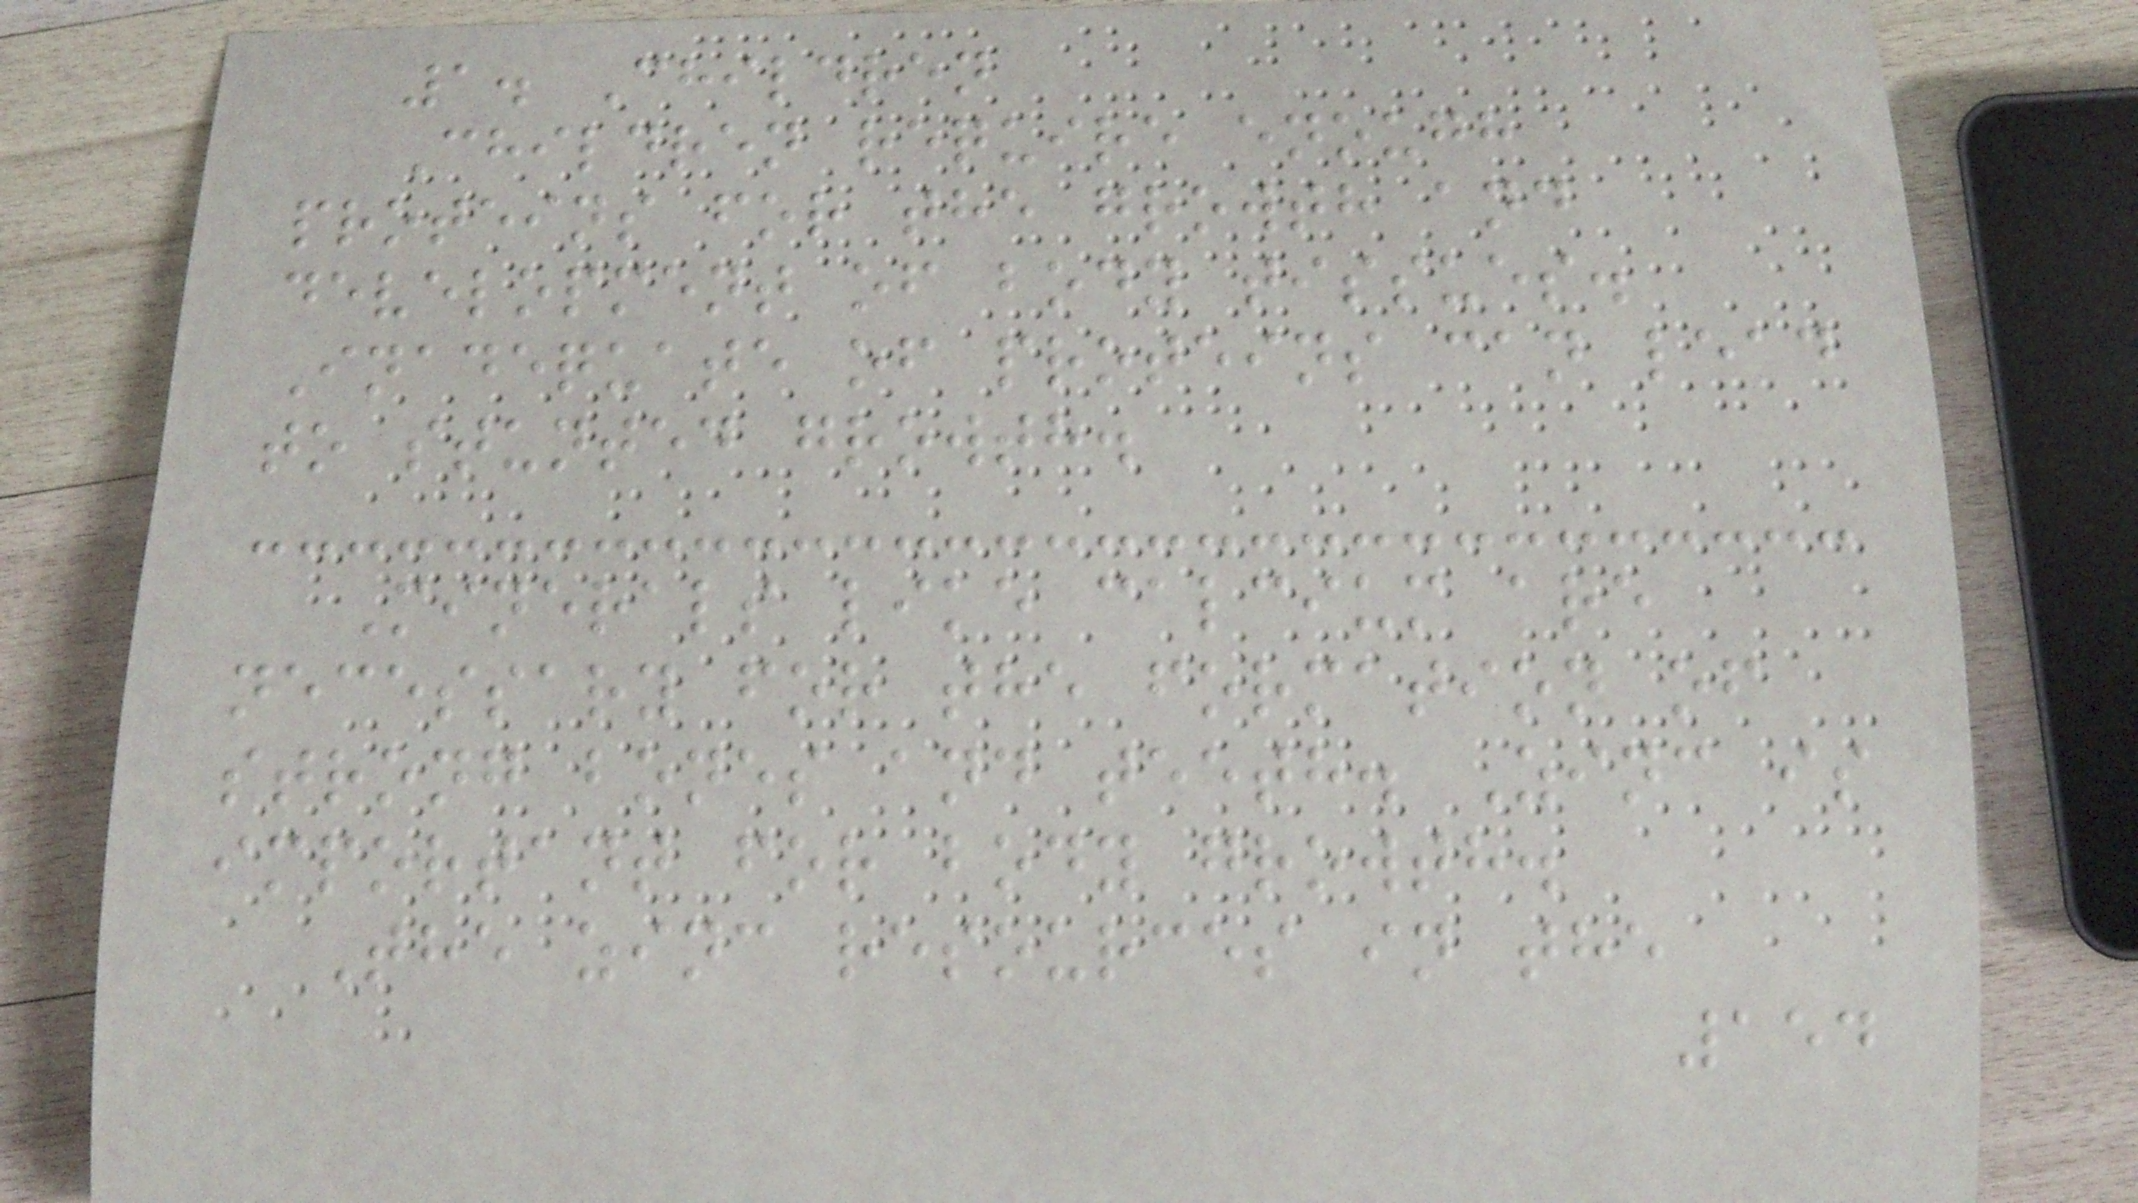1. Children
Children require enough
proteins for the growth and
development of body tissues.
Inadequate of proteins can lead
to stunted growth.
Minerals like calcium are
necessary for the formation of
strong bones and teeth. Zinc is
important for body growth.
The zinc resources in the
154
